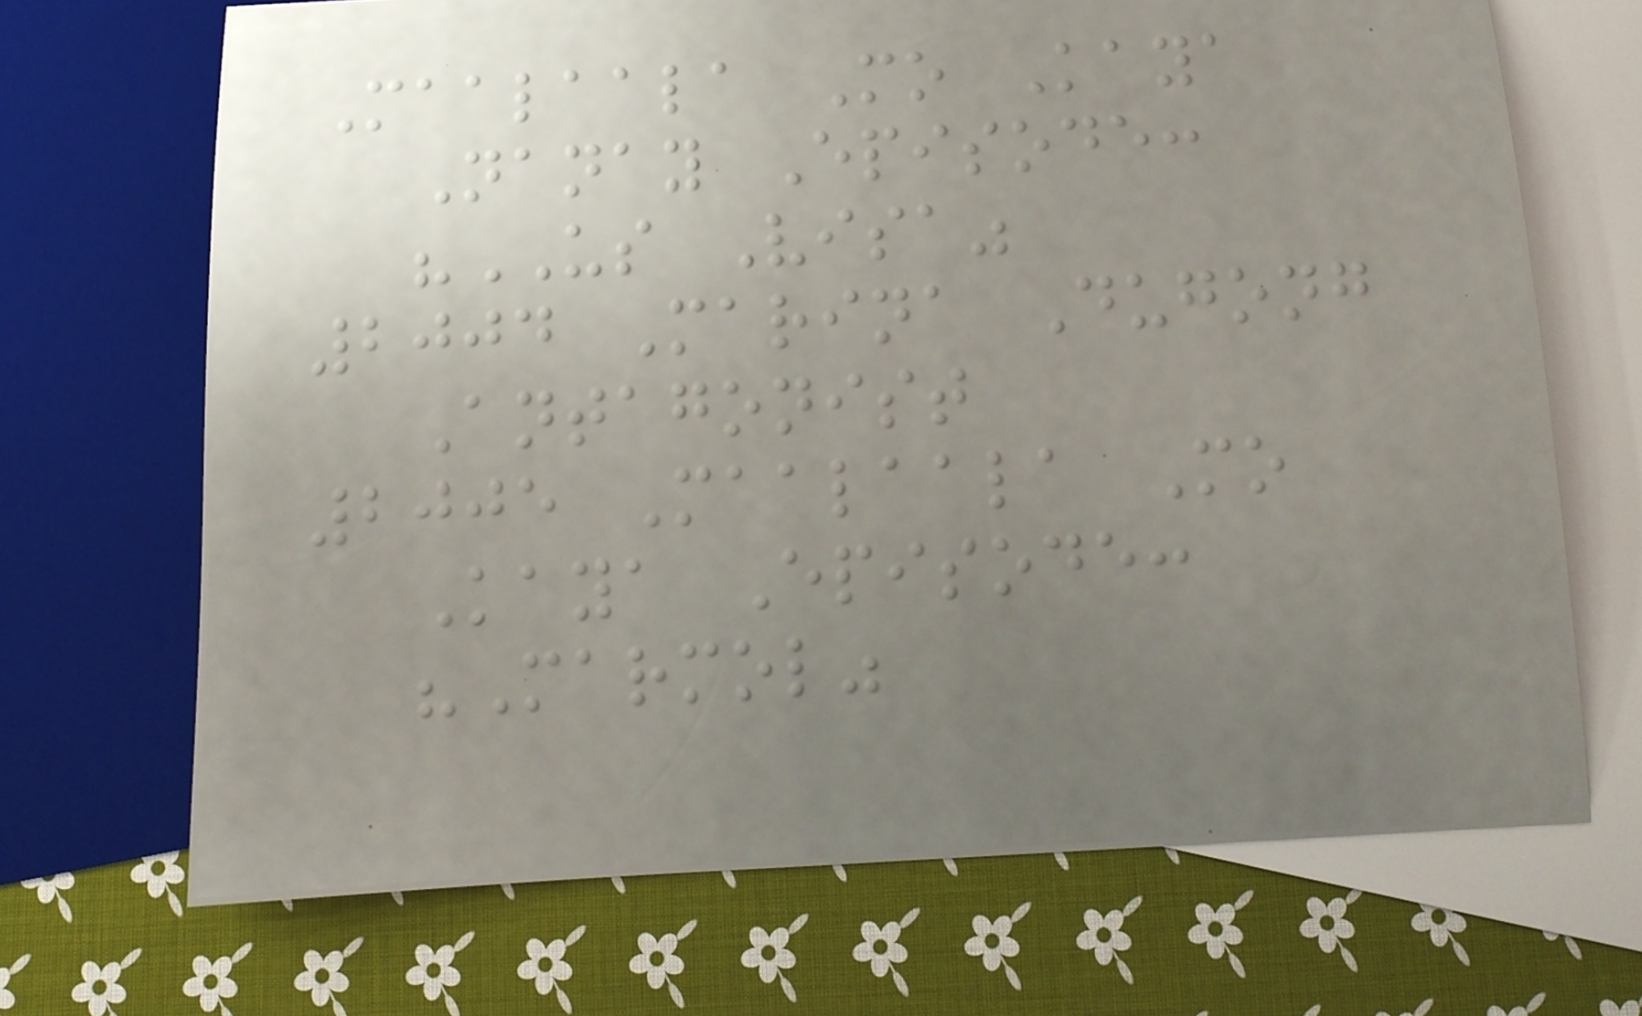Maalaala Mo Kaya
Nanay Episode:
"US Visa"
2004 Marina Dugong
Antagonist
2005 Maalaala Mo
Kaya Episode:
"Marmol"
